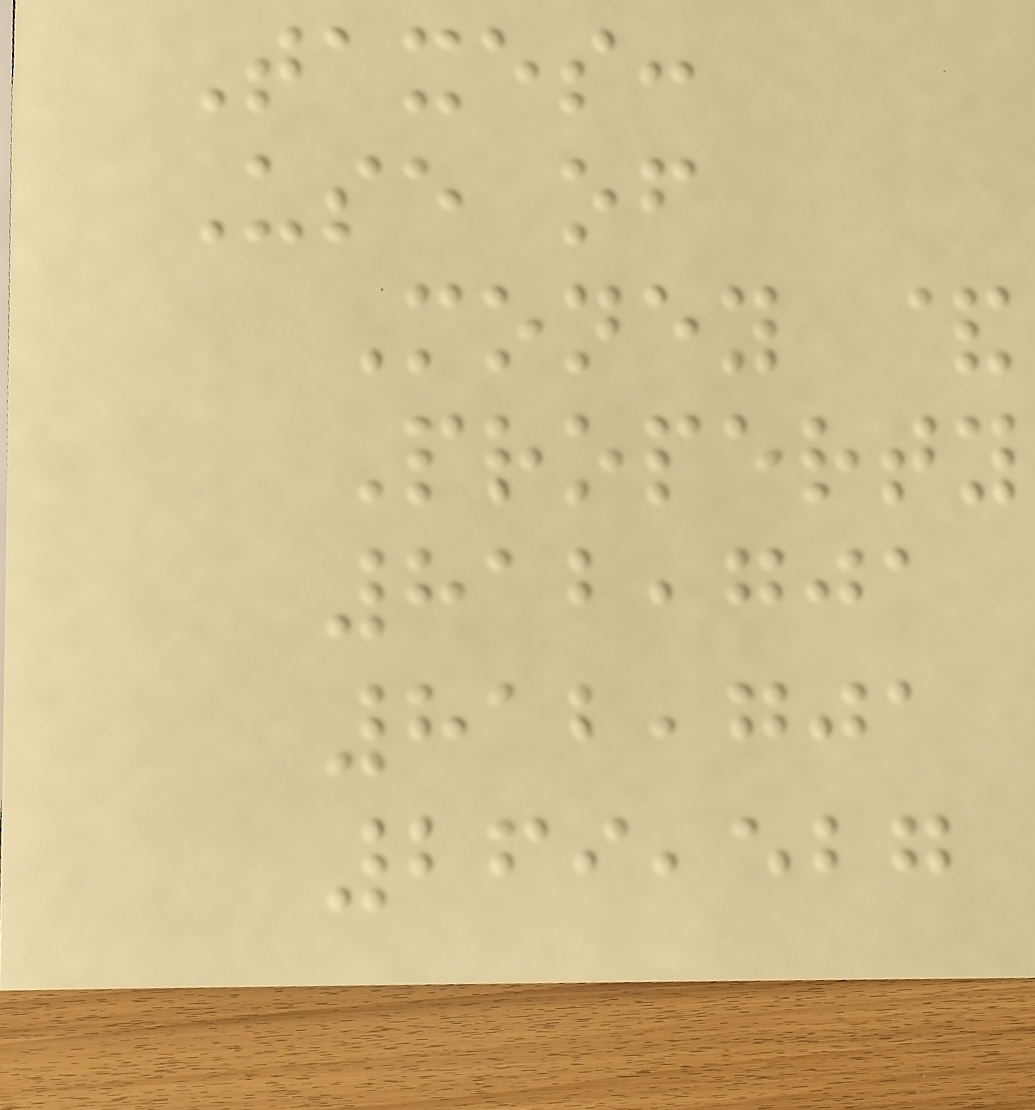Taxes:
Use of
Money &
Property
812,701
812,701
269,527
